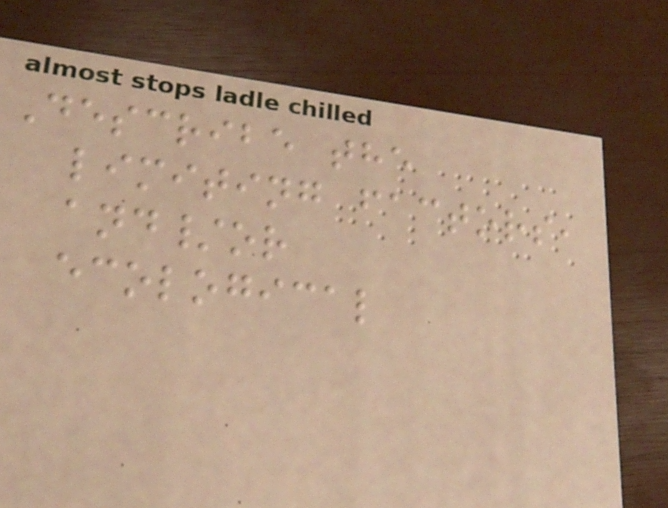Describe the
limiting factors,
and/or
ecological
